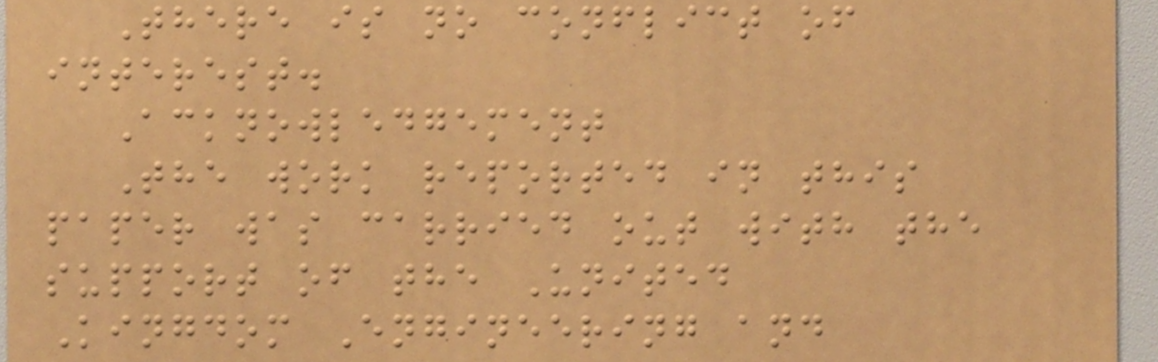There is no conflict of
interest.
Acknowledgement
The work reported in this
paper was carried out with the
support of the United
Kingdom Engineering and
